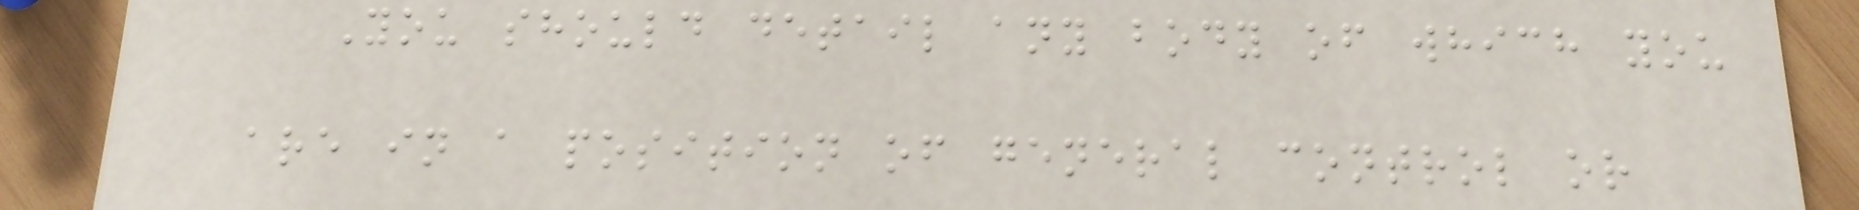You should detail any body of which you
are in a position of general control or
